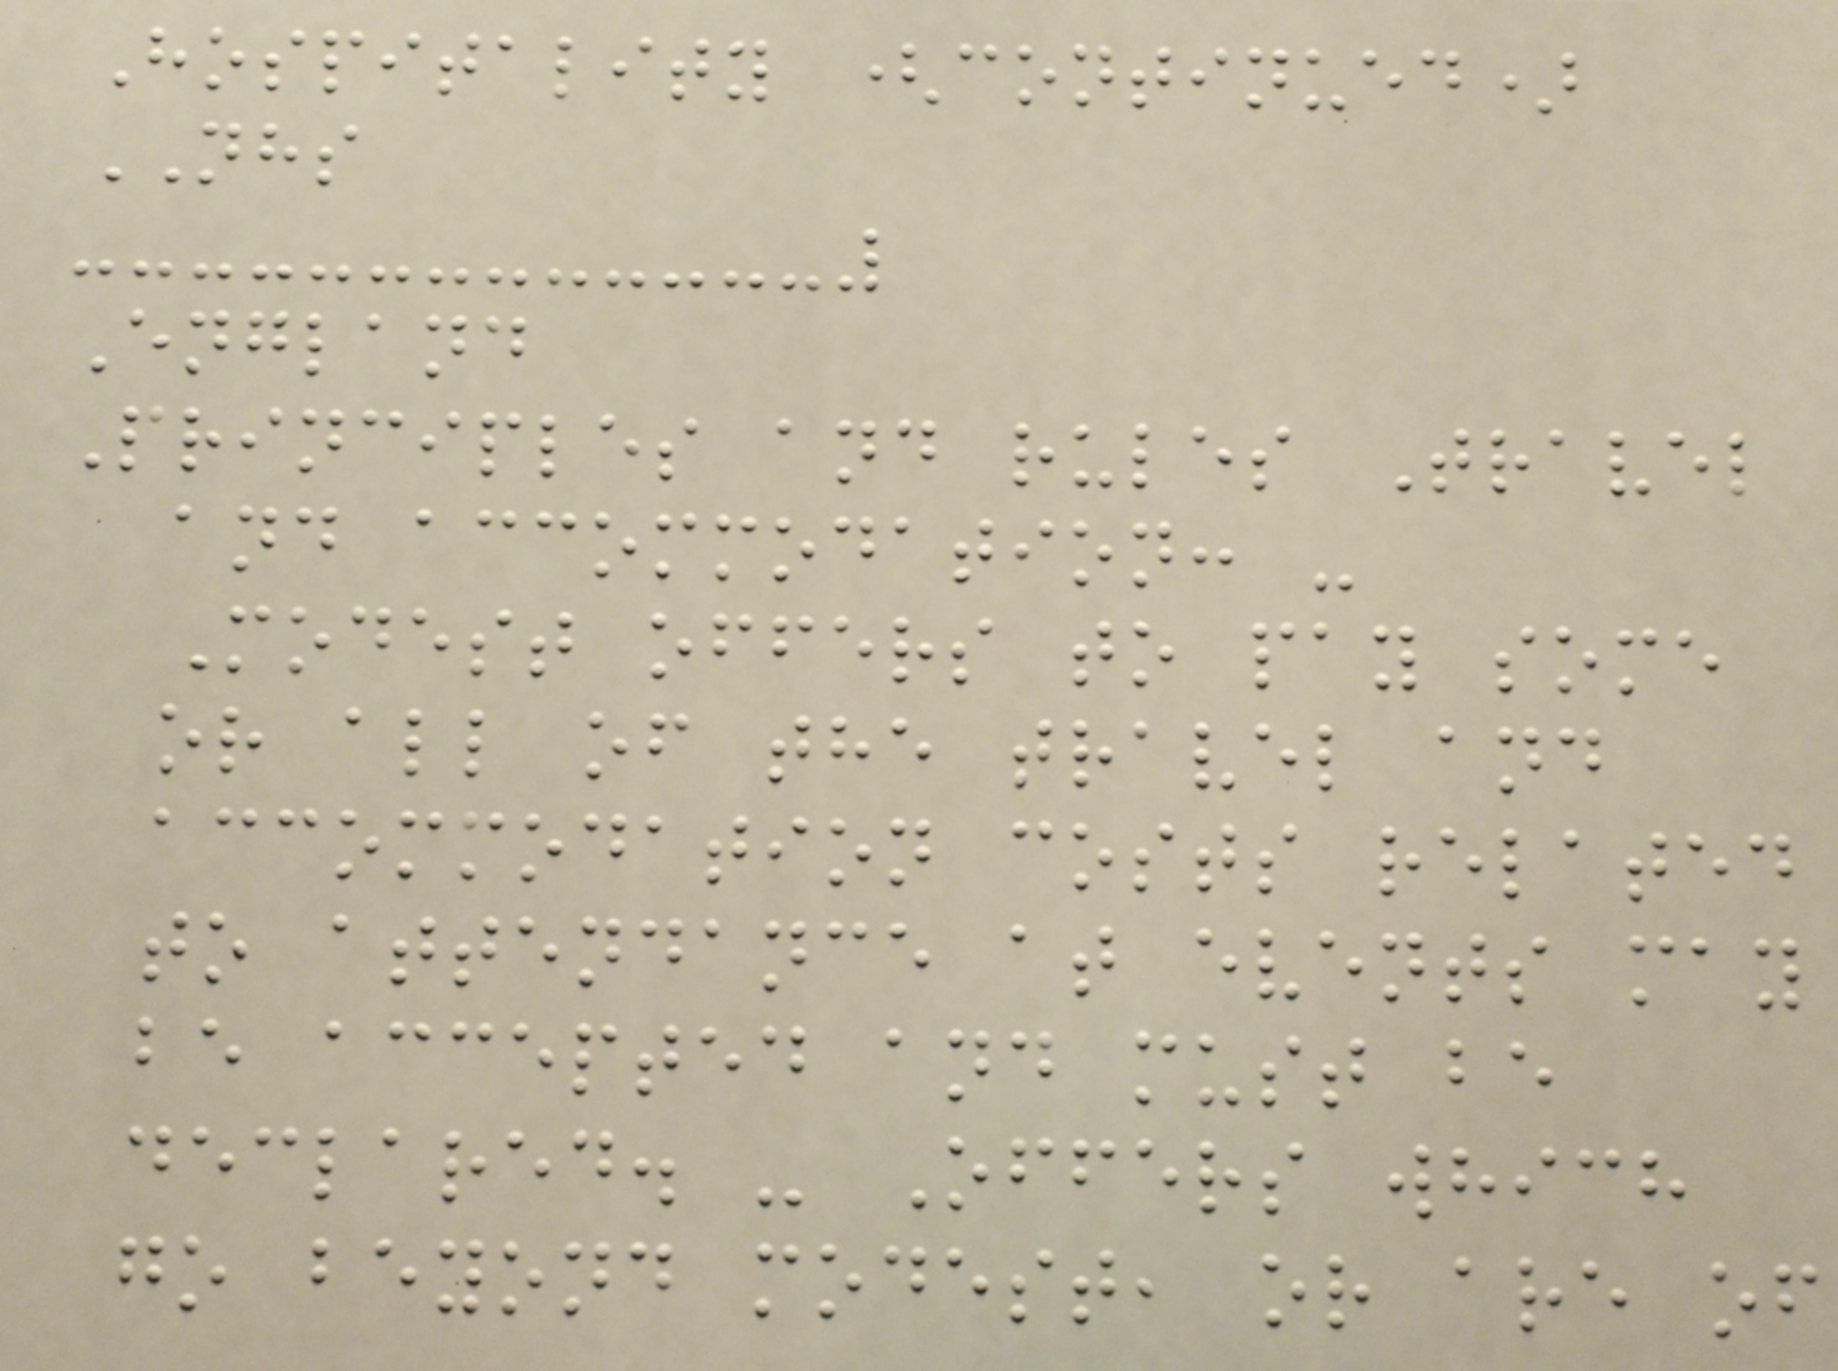Hospitality (continued)
NHS
England
Principles and rules Travel
and accommodation: -
Modest offers to pay some
or all of the travel and
accommodation costs related
to attendance at events may
be accepted and must be
declared. - Offers which
go beyond modest, or are of
